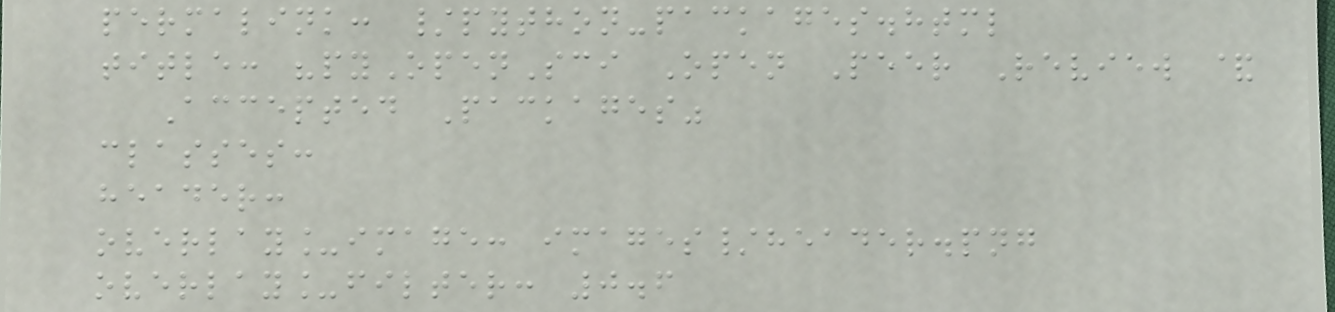permalink: /python-packages.html
title: "pyOpenSci Open Peer Review &
Accepted Packages"
classes:
header:
overlay_image: images/header.png
overlay_filter: 0.6
